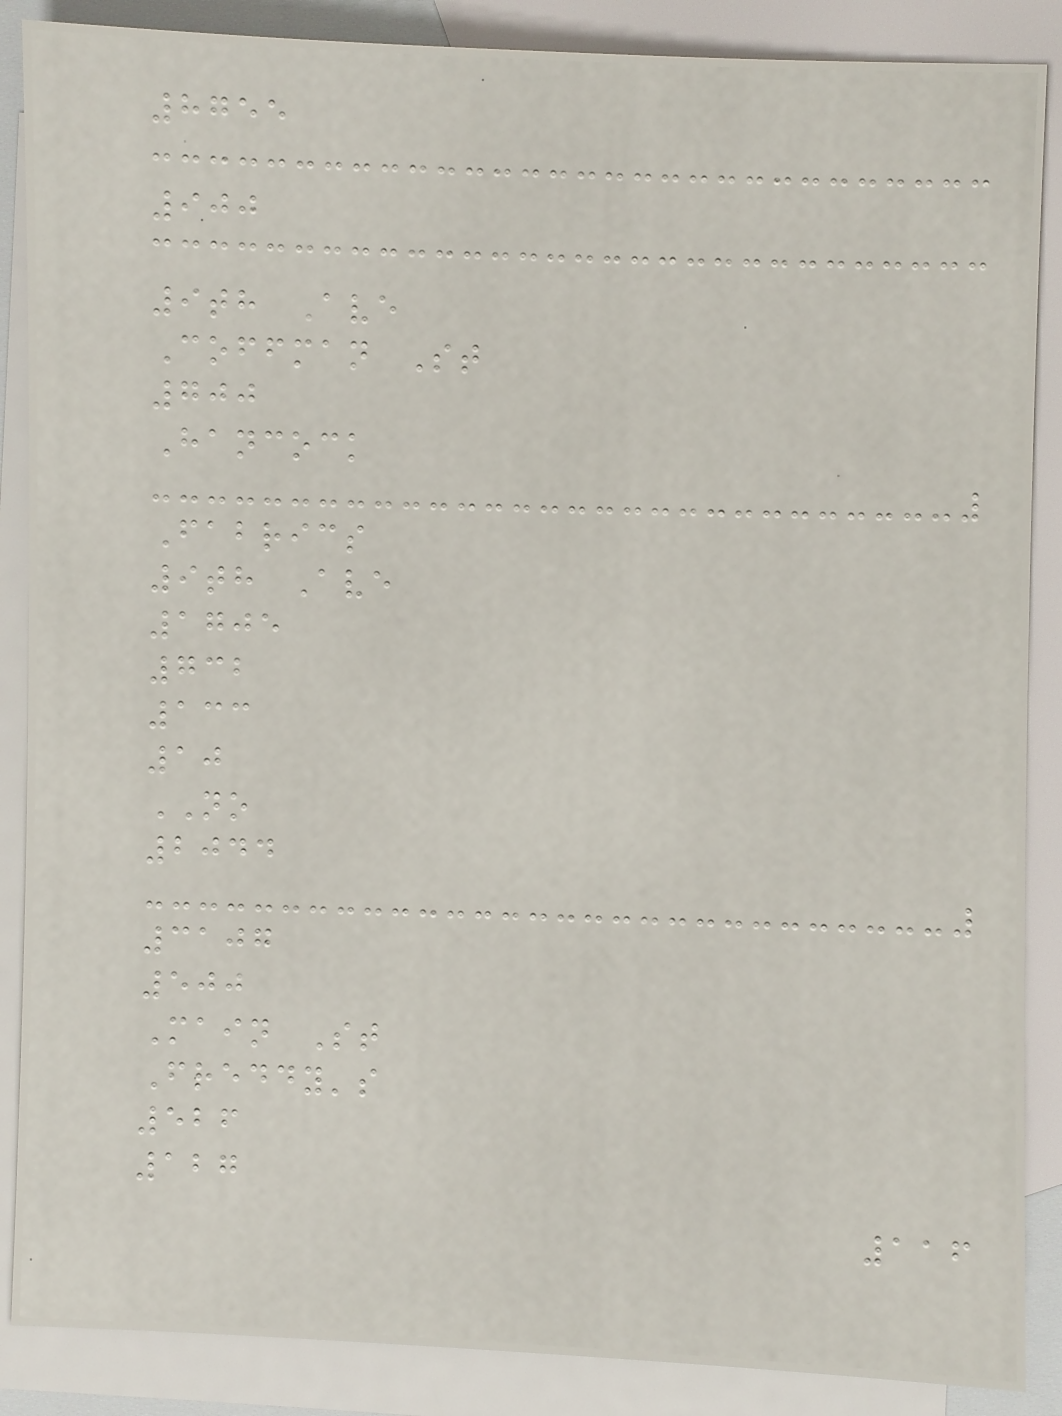8755
900
9th Ave
Coffman St
700
Hancock
Fabrics
9th Ave
1705
732
133
10
NO
2044
3107
500
Main St
Freddy's
526
127
116
